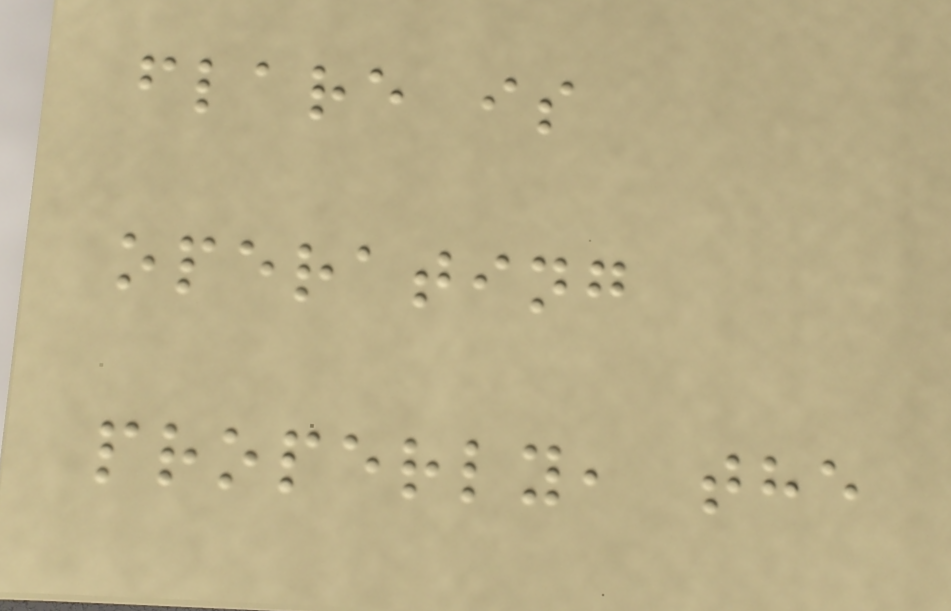flare is
operating
properly, the
